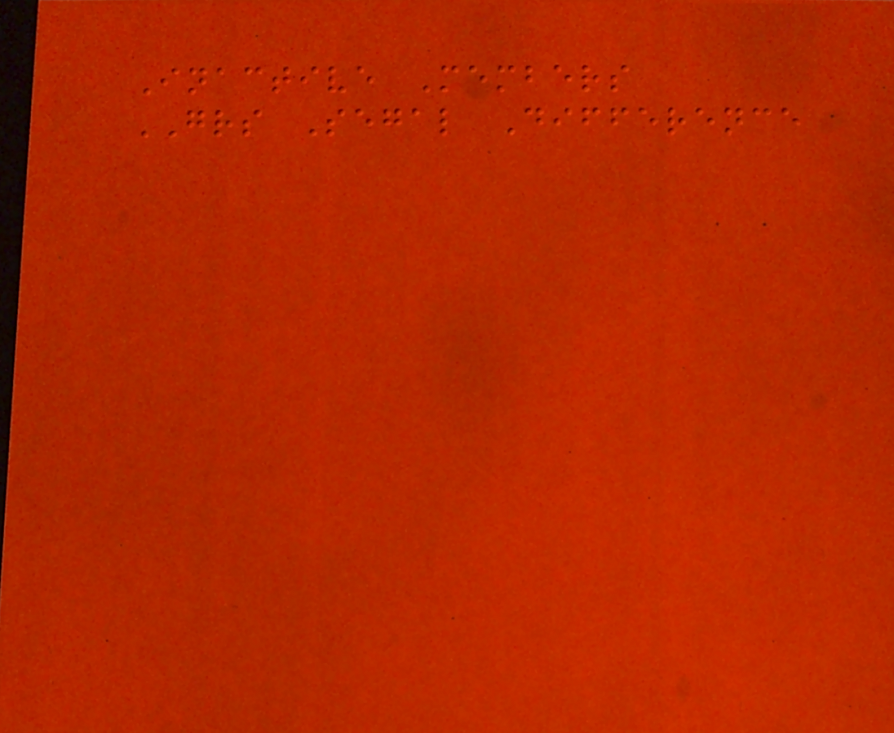Inactive Members
GRS Segal Difference
